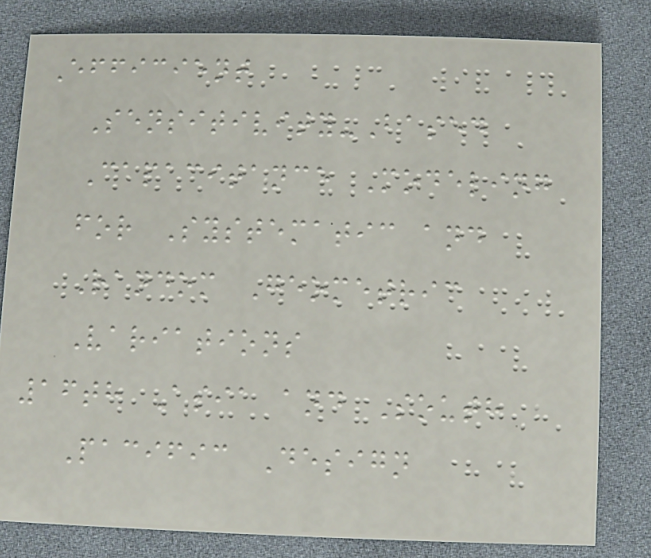Efficient
Sensitivity-Based
Capacitance Modeling
for Systematic and
Random Geometric
Variations
16th Asia and South
Pacific Design
